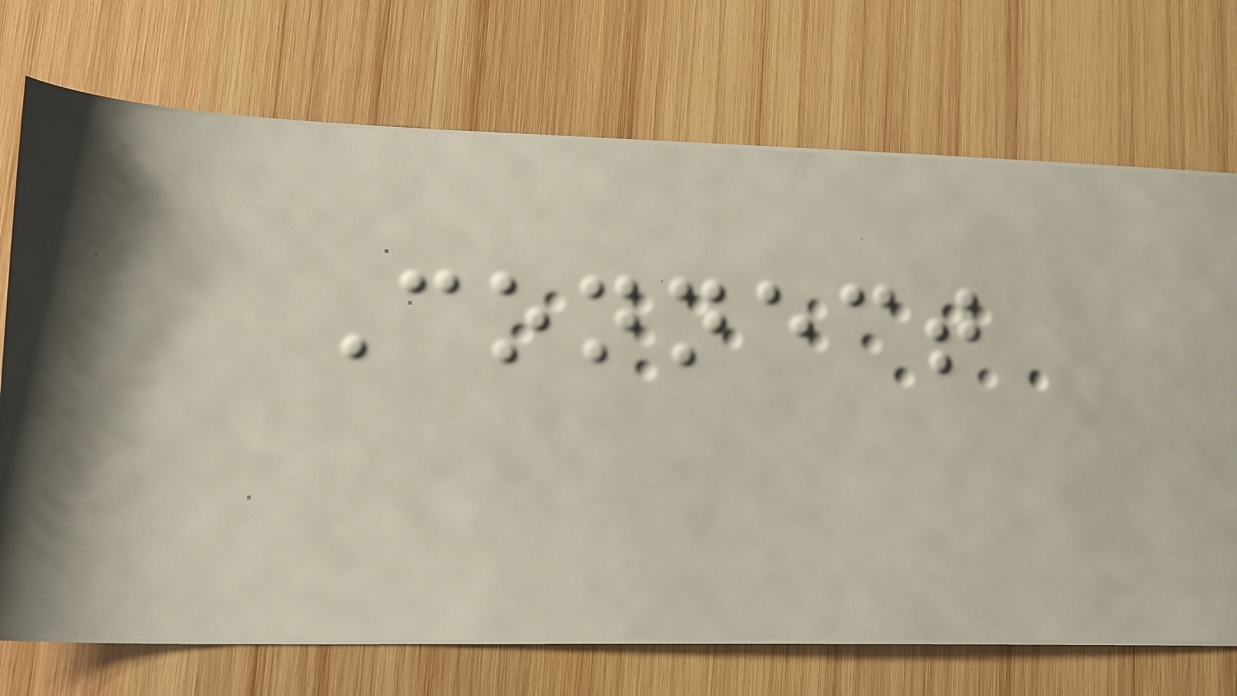Connect
